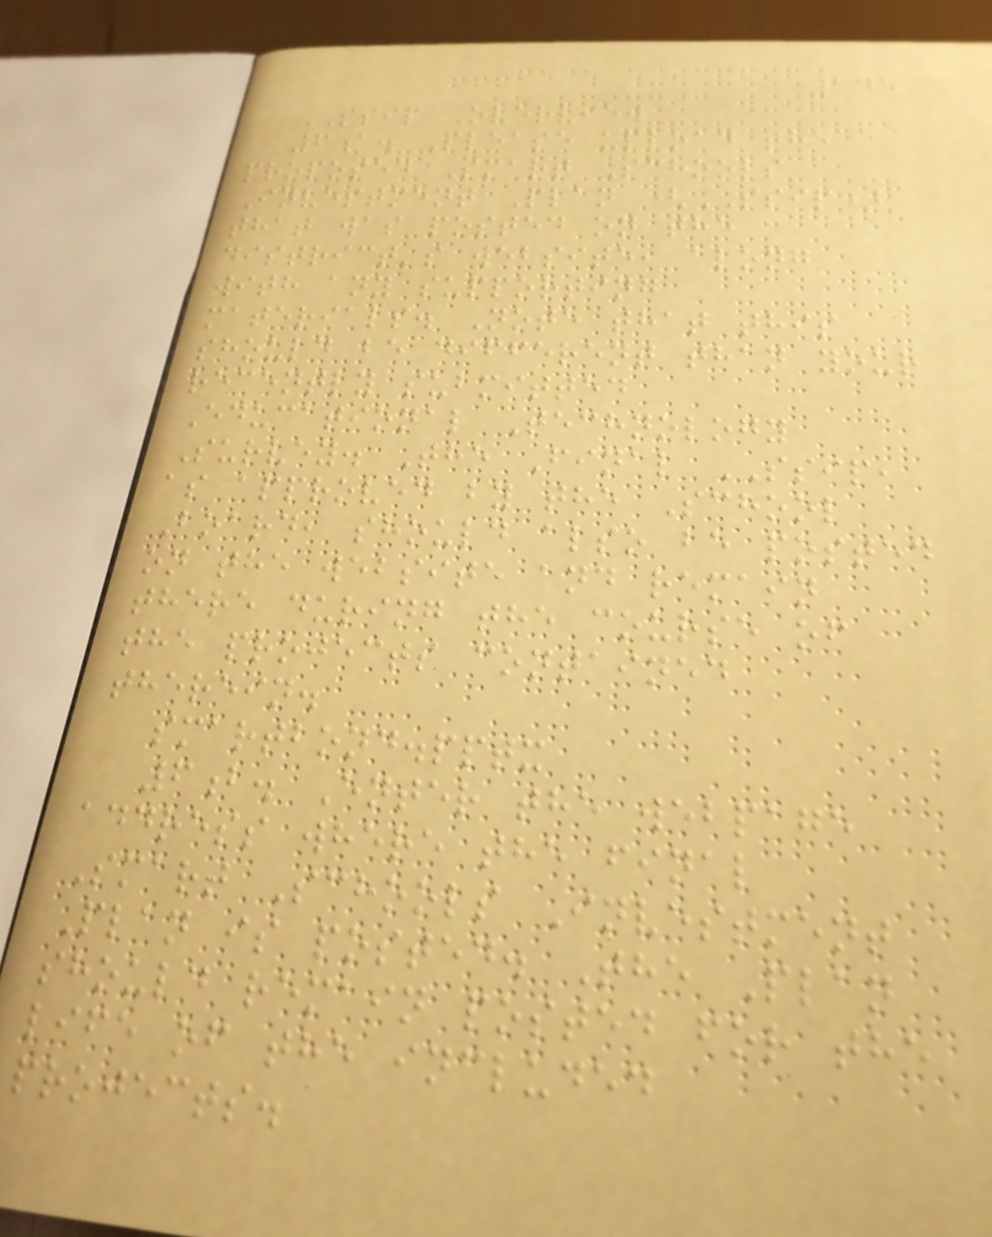145
SSIP Overview
6a. Please upload the
proposed Smart Schools
Investment Plan (SSIP)
that was posted on the
district's website, along
with any supporting
materials. Note that this
should be different than your
recently submitted
Educational Technology
Survey. The Final SSIP,
as approved by the School
Board, should also be posted
on the website and remain
there during the course of
the projects contained
therein.
smartbond.pptx
6b. Enter the webpage
address where the final
Smart Schools Investment
Plan is posted. The Plan
should remain posted for the
life of the included
projects.
